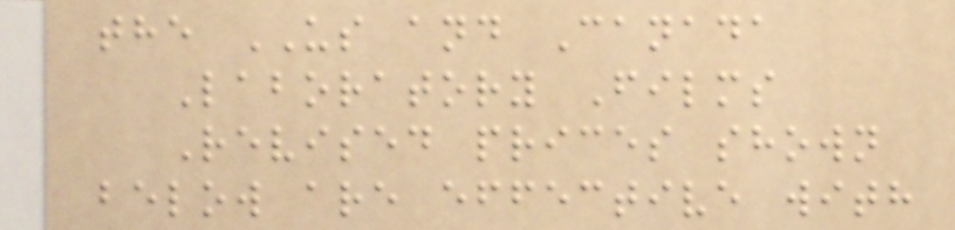the US and Canada
Laboratory Films
Revised prices shown
below are effective with
